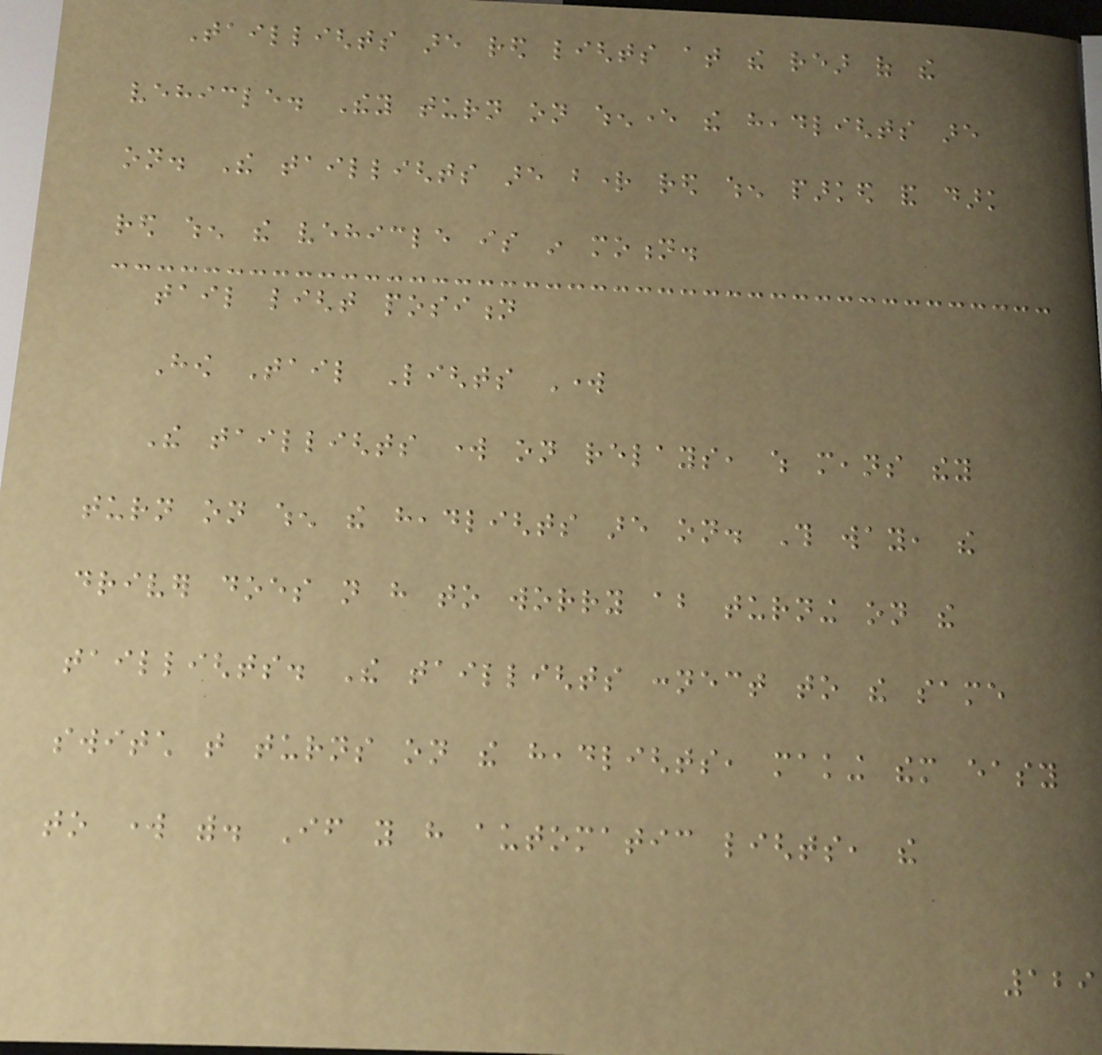Taillights are red lights at the rear of the
vehicle. They turn on whenever the headlights are
on. The taillights are bright red when parked and dark
red when the vehicle is in motion.
tail light position
How Tail Lights Work
The taillights work on relays, which means they
turn on when the headlights are on. This way, the
driver does not have to worry about turning on the
taillights. The taillights connect to the same
switch that turns on the headlights, making them easy
to work with. If you have automatic lights, the
129
